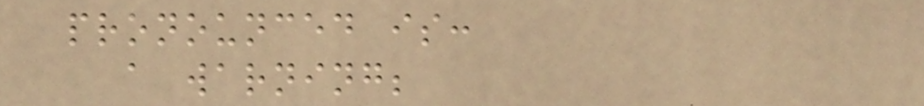pronounced is:
a warning;
